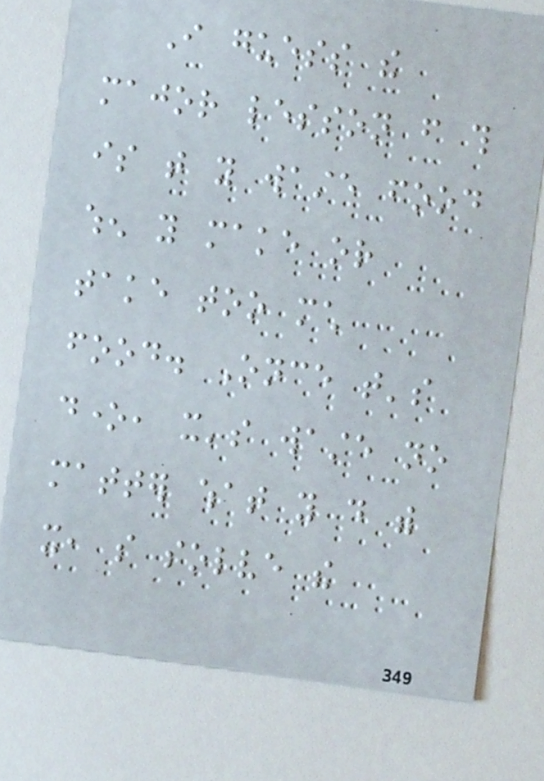I guess the
major lesson from this
is that you waste food
when you make or
take too much
food. Once that's
done, it's waste no
matter what you do with
it, so solve the
